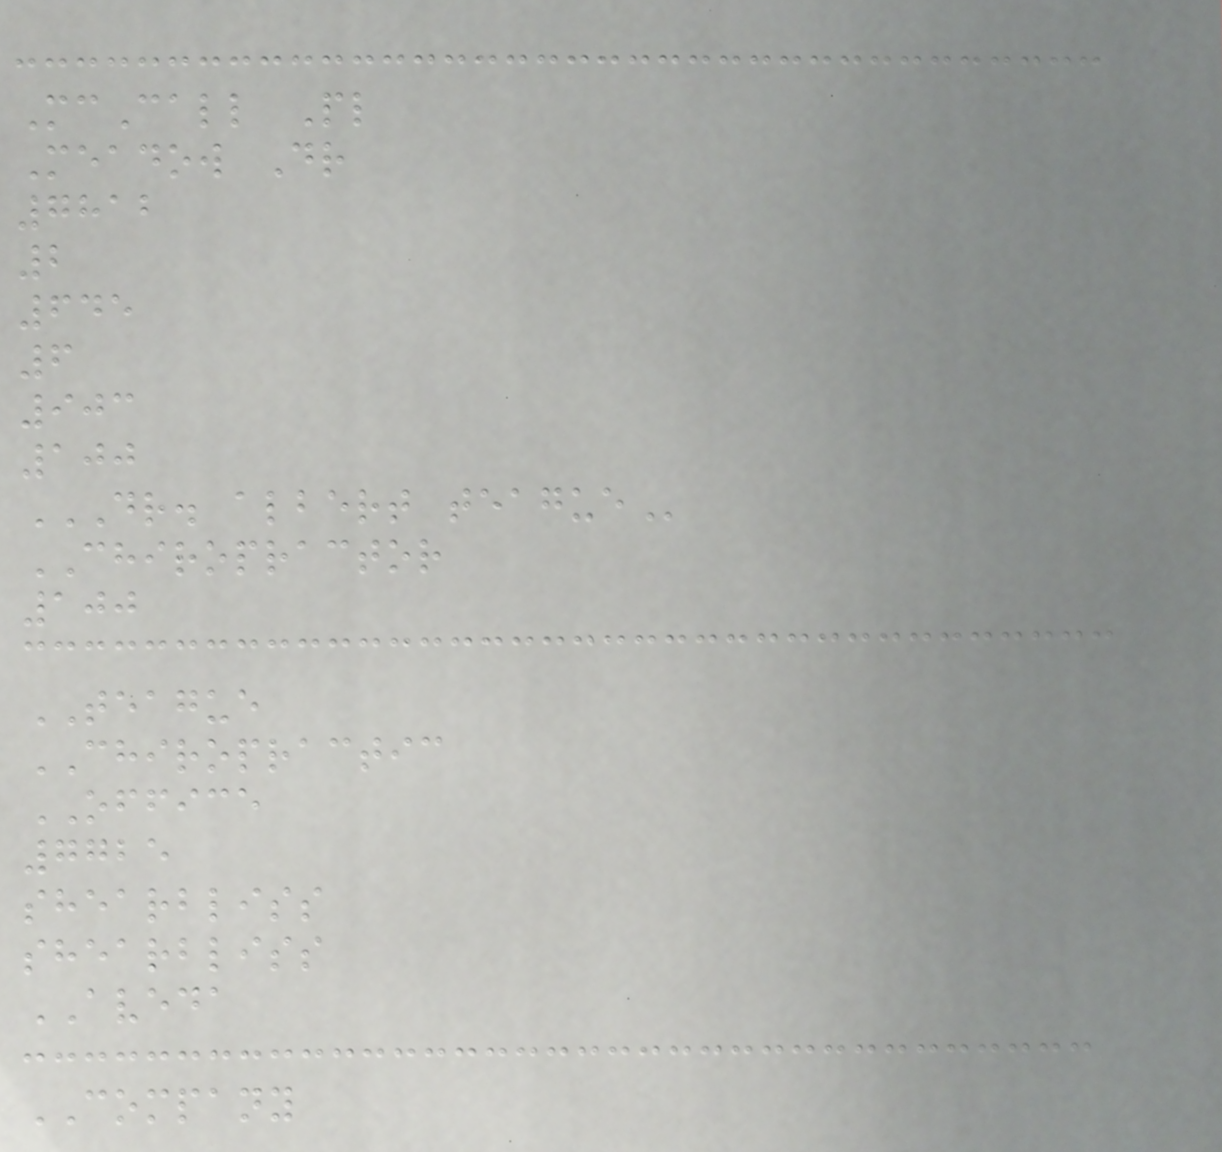McCall Pl
Meadow Dr
7812
2
645
6
903
100
DR. ALBERT TEAGUE
CHIROPRACTOR
100
TEAGUE
CHIROPRACTIC
OFFICE
7725
shearbliss
shearbliss
AVEDA
COMPANY
